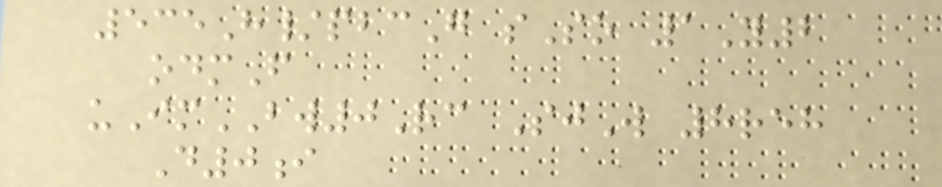535H/pbcG sSo 1Y2
odmF
uImBW0Rc SjW 8reh
D0i
